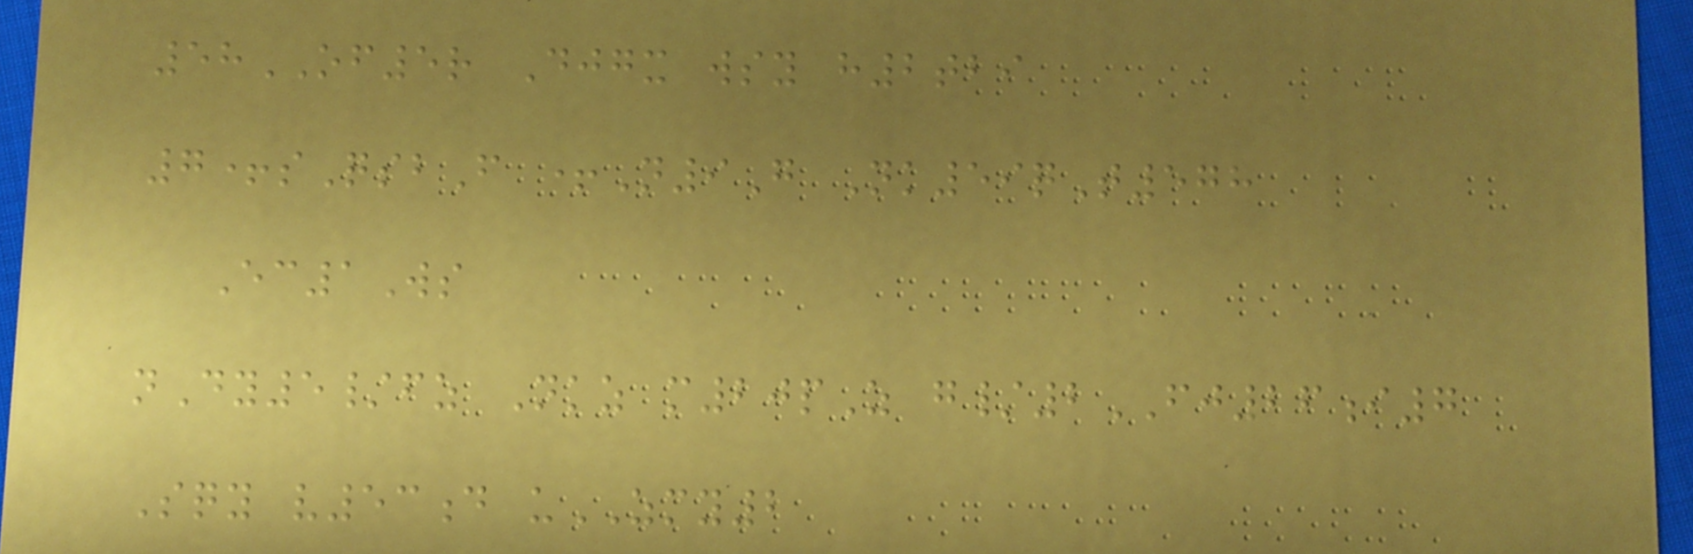58OF5r Djgx wsy h2tbi
7+sQsbF +N9G Nk59qT578
Ec1Ws
nDy5/fz Nkz m20pZ g/2FJ26i7
Sqy v53d uZMY2
